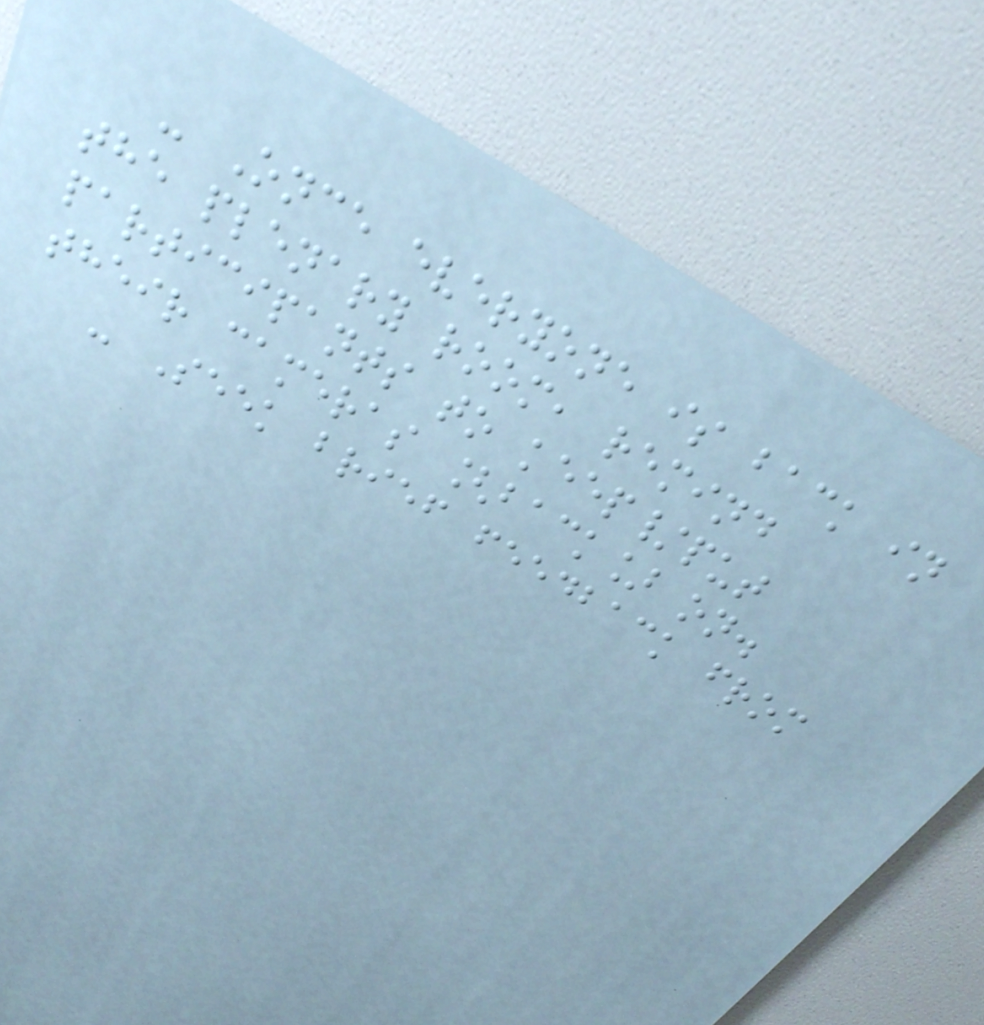- Once everyone is back in
the plenary room, remind
participants to keep/put
their cameras [back] on.
- Seek brief feedback from
